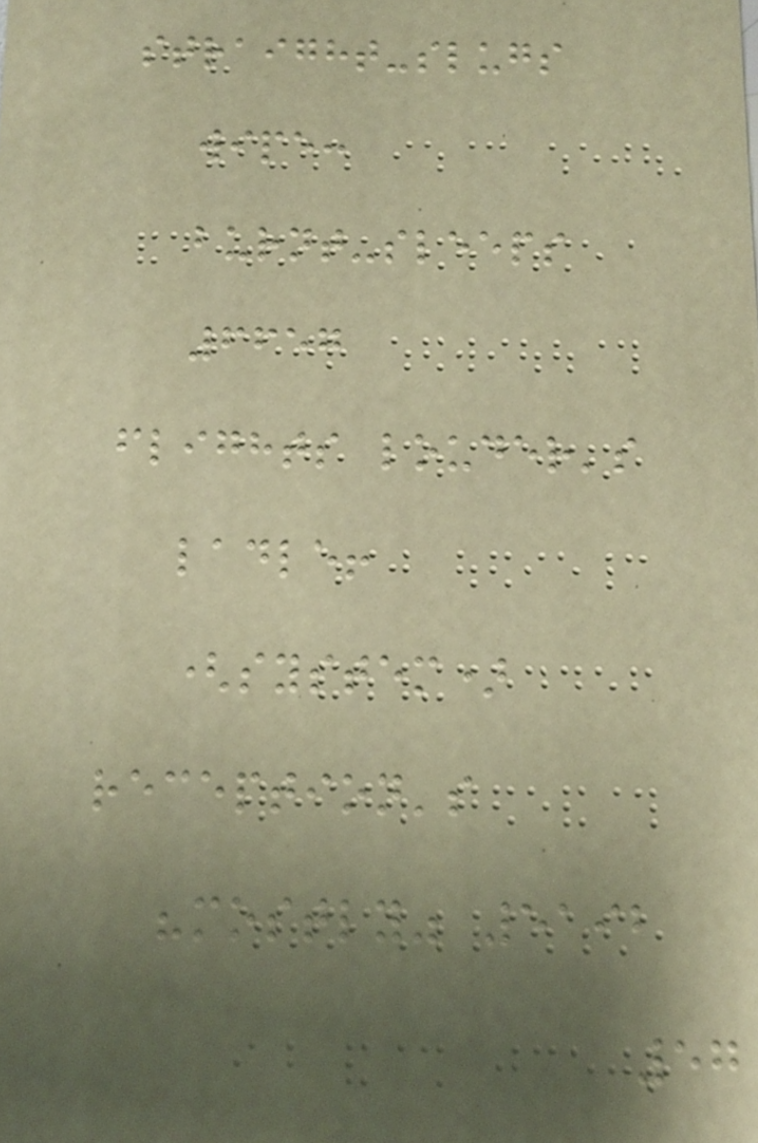straight-slugs
wipe:
burnt-sleeps
6657
flights louder's
ladle!
(system)
reception's
"mostly" 5192
57
